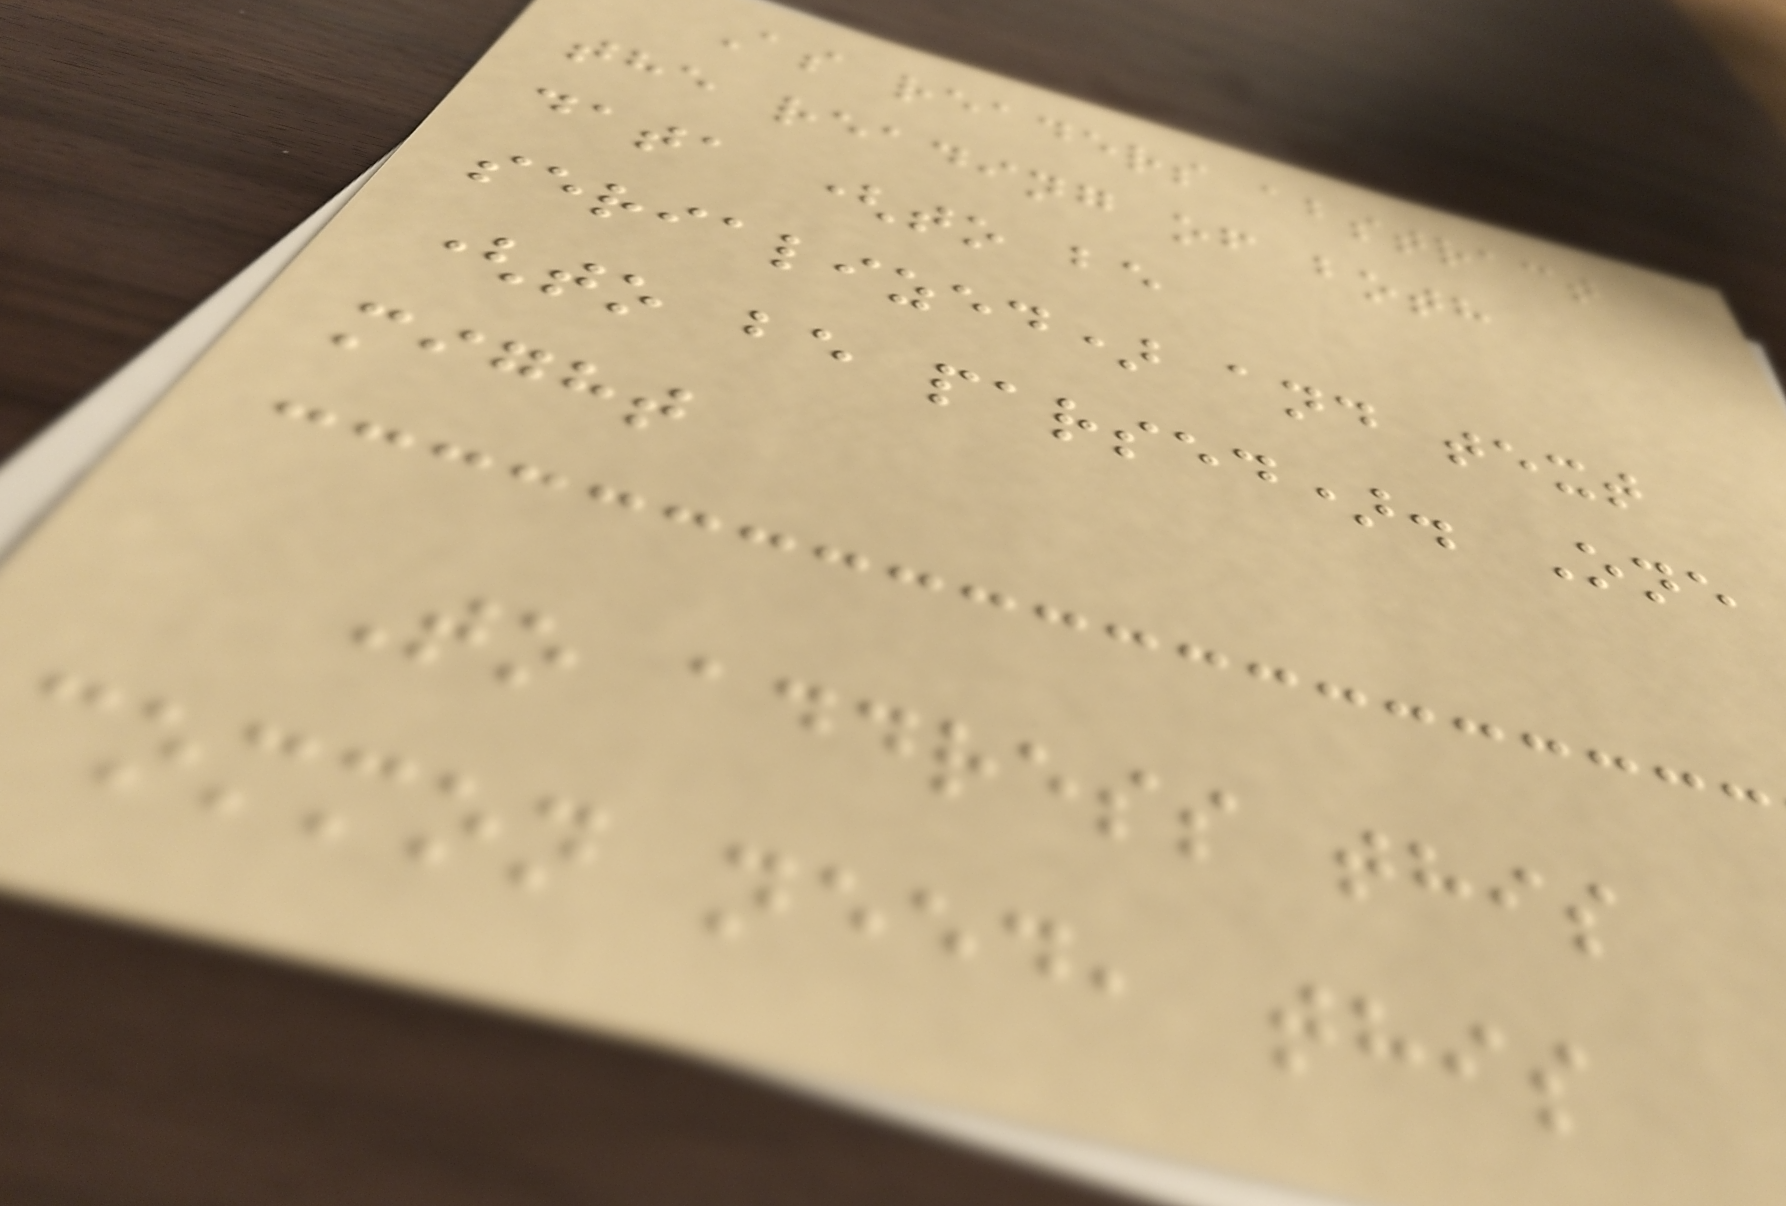As readers abstract
the reading of both
data (to be
serialized) and text
(to be parsed). One
might
To address this
common need, this
